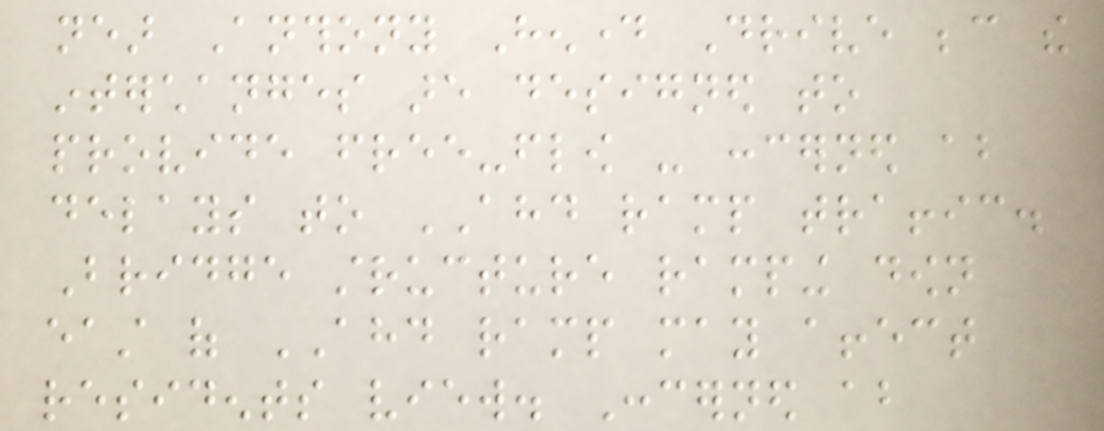near Anthony Henday Drive because the
interchanges are designed to
provide free-flow - concerned about
delays to AHD ramp traffic.
Bridge structure ramping down
east of AHD ramp may affect
residents view. Concerned about
